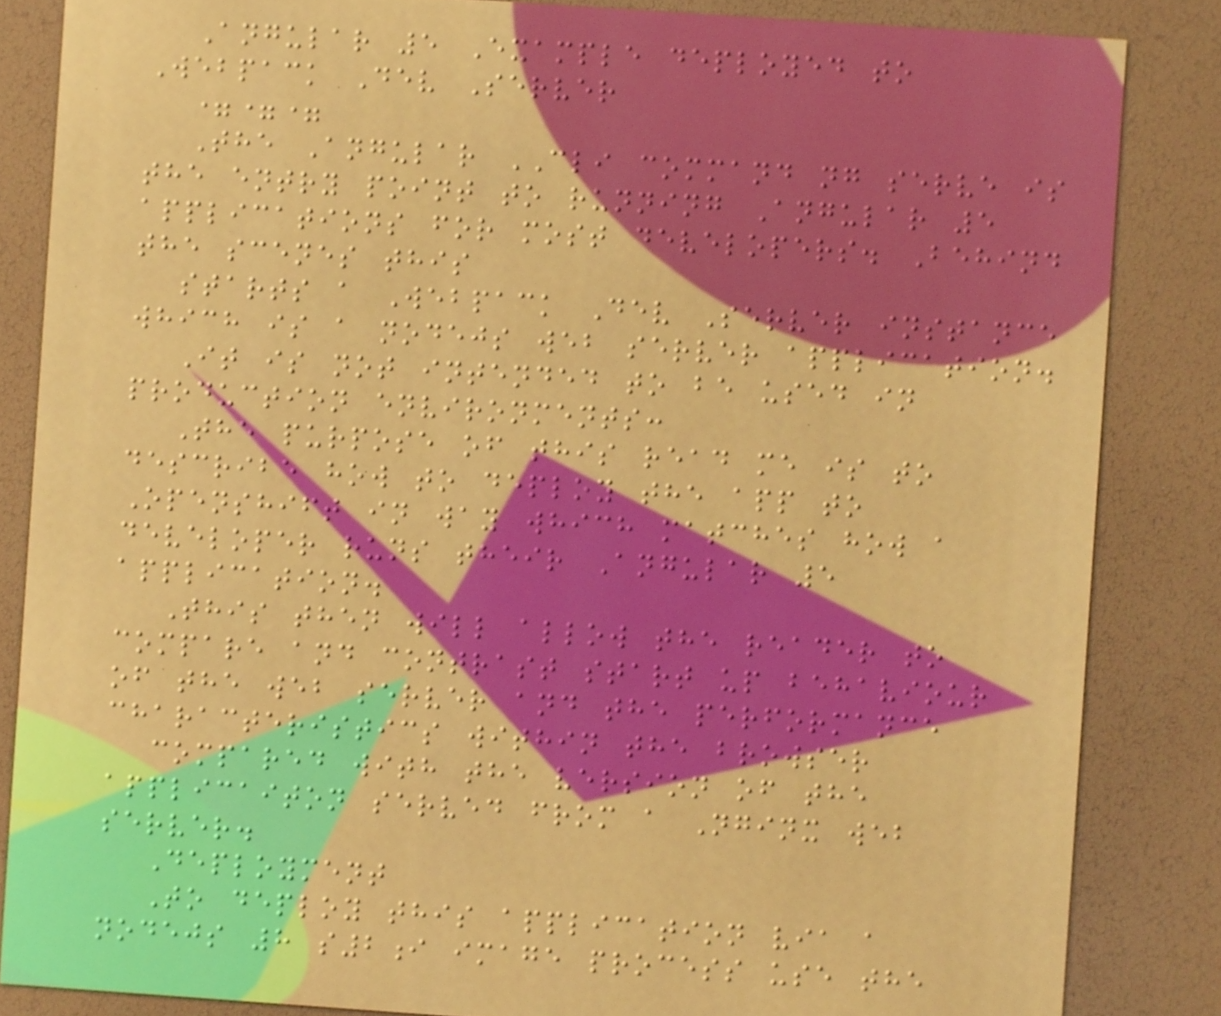Angular 5 Example deployed to
Webpack Dev Server
===
The Angular CLI command ng serve is
the entry point to running Angular 5
applications for most developers. Behind
the scenes this
starts a Webpack Dev Server instance
which is a nodejs web server application.
It is not intended to be used in
production environments:
The purpose of this read me is to
describe how to deploy the app to
Openshift in way which matches how a
developer runs their Angular 5
application.
This then will allow the reader to
compare and contrast start up behaviour
of the web server and the performance
characteristics within the browser
compared with the version of the
applicaiton served from a Nginx web
server.
Deployment
To deploy this application via a
nodejs 8 s2i image process use the
